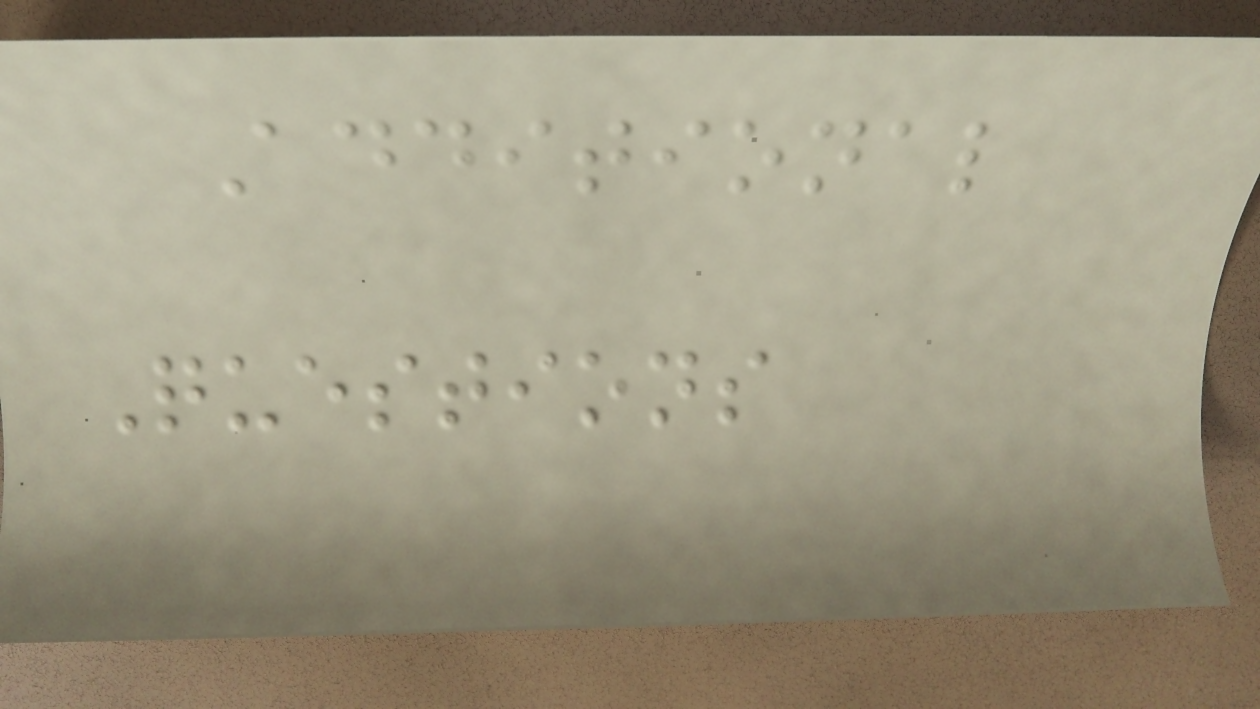Additional
Questions
